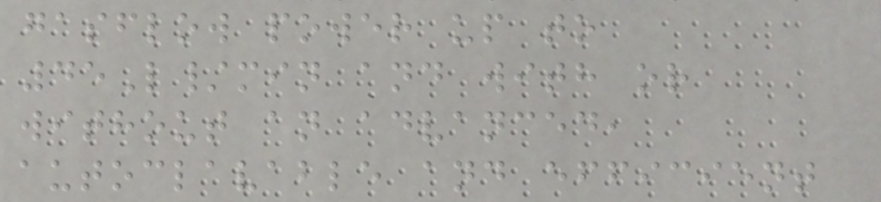gasflow power up to
45L/min and with or
without an advanced,
autoclavable and efficient
